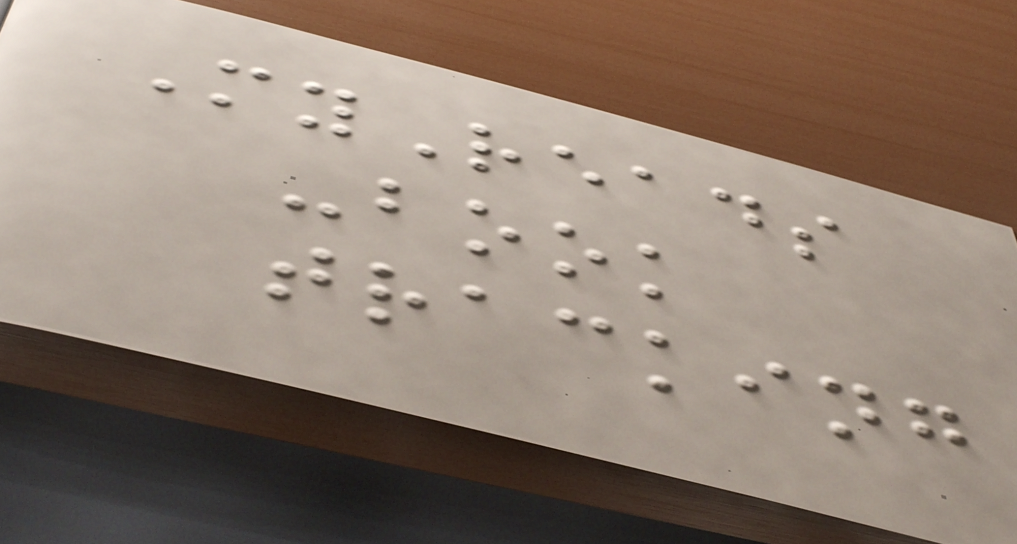MyReads
-book
tracking
